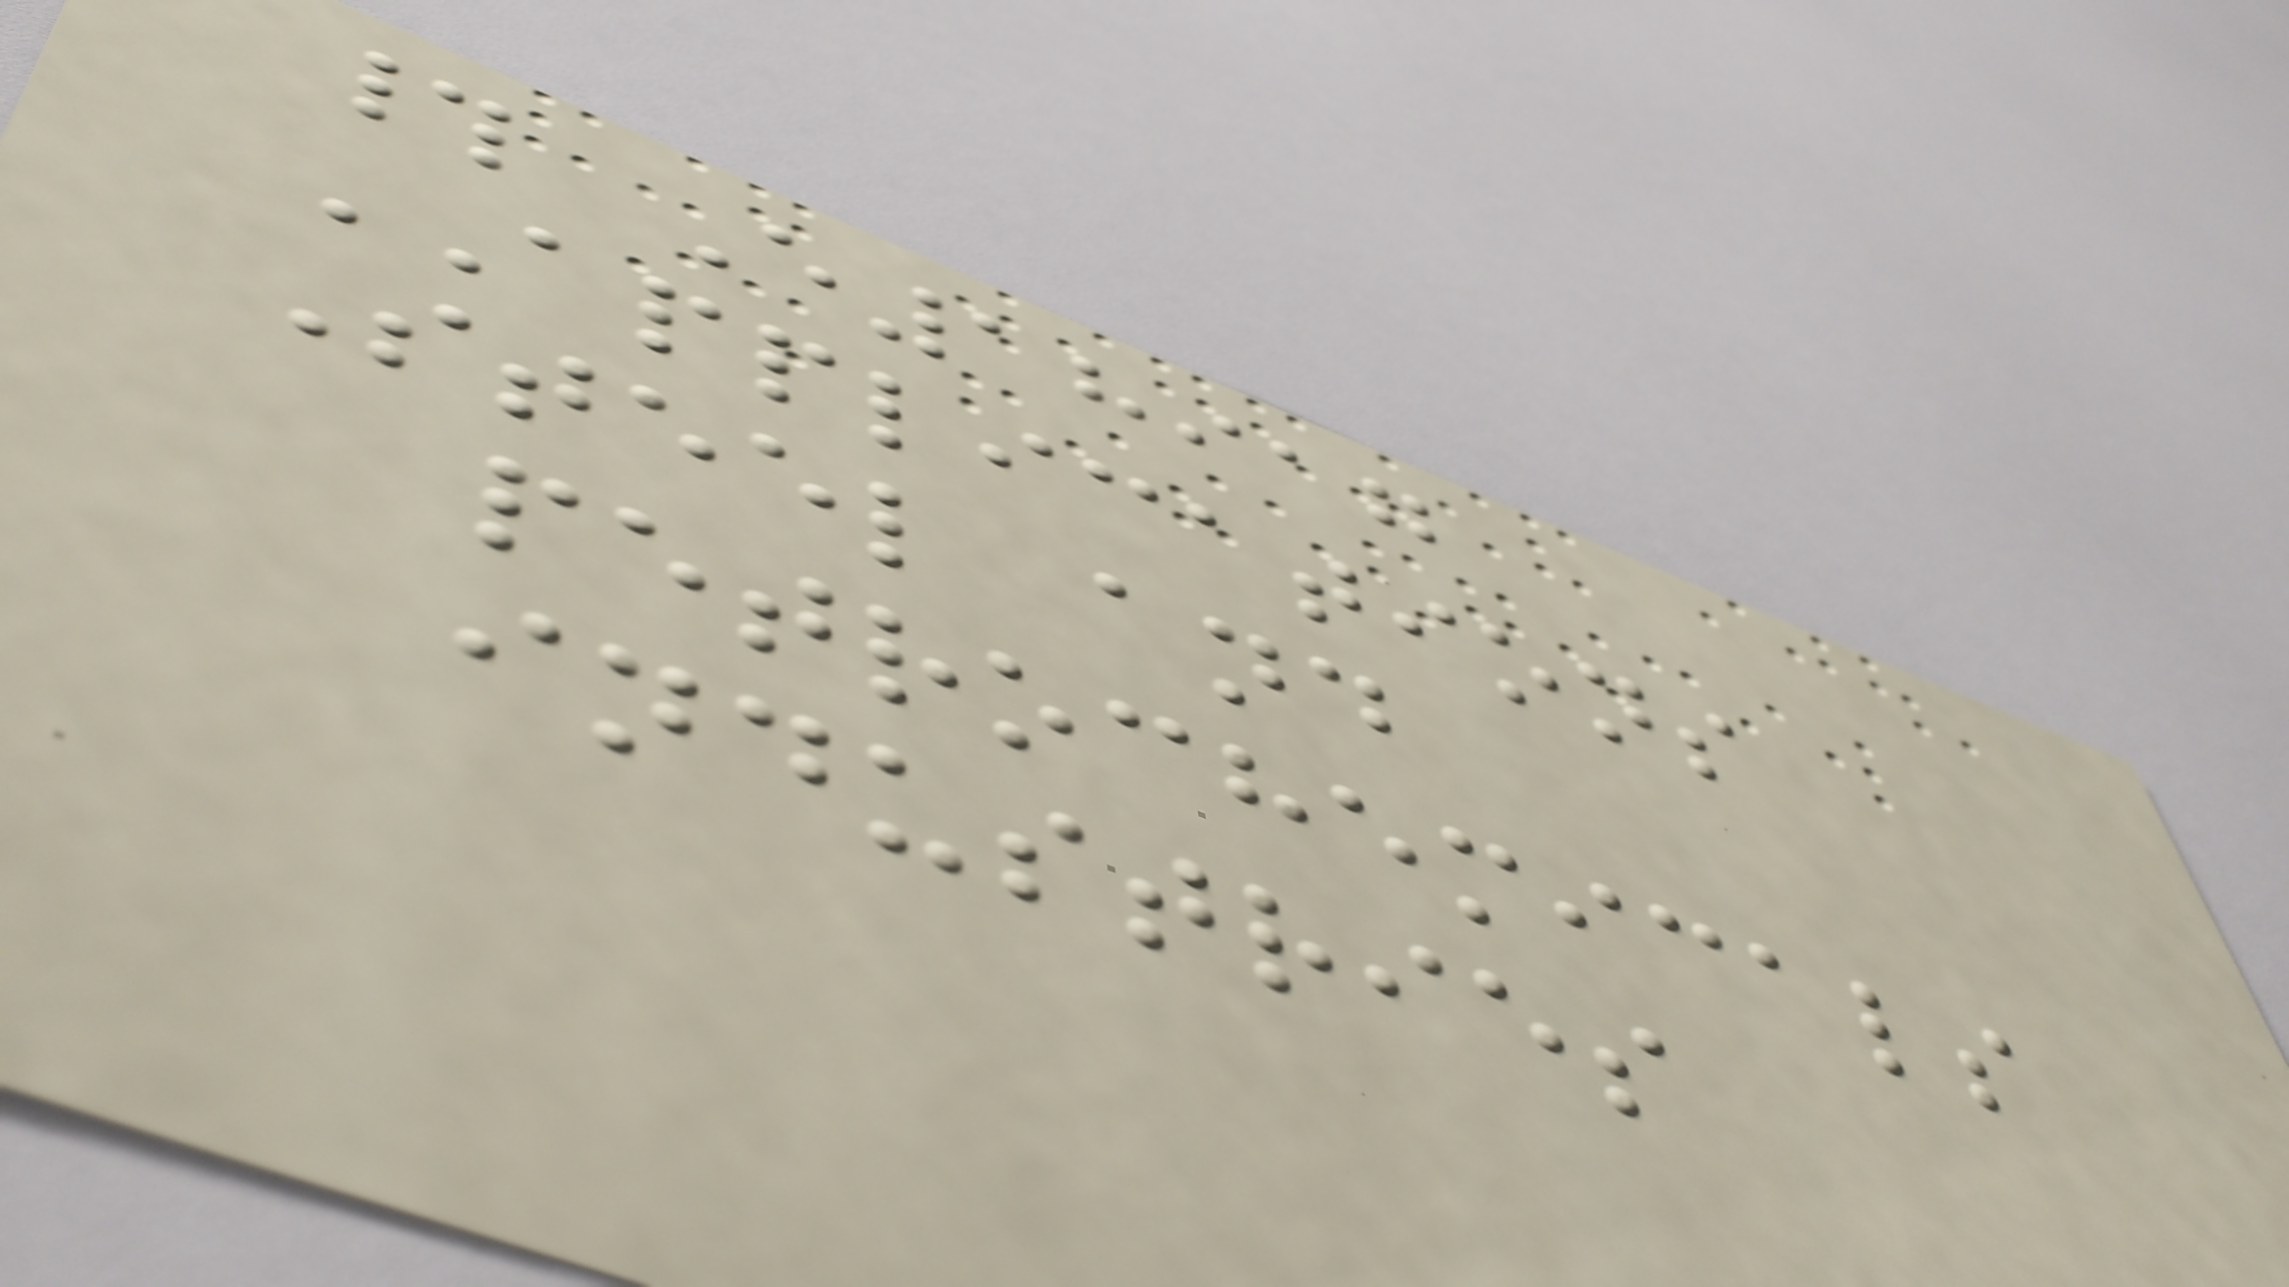# E18917
APPLICATIONS
Steel and
petrochemicals
industries
